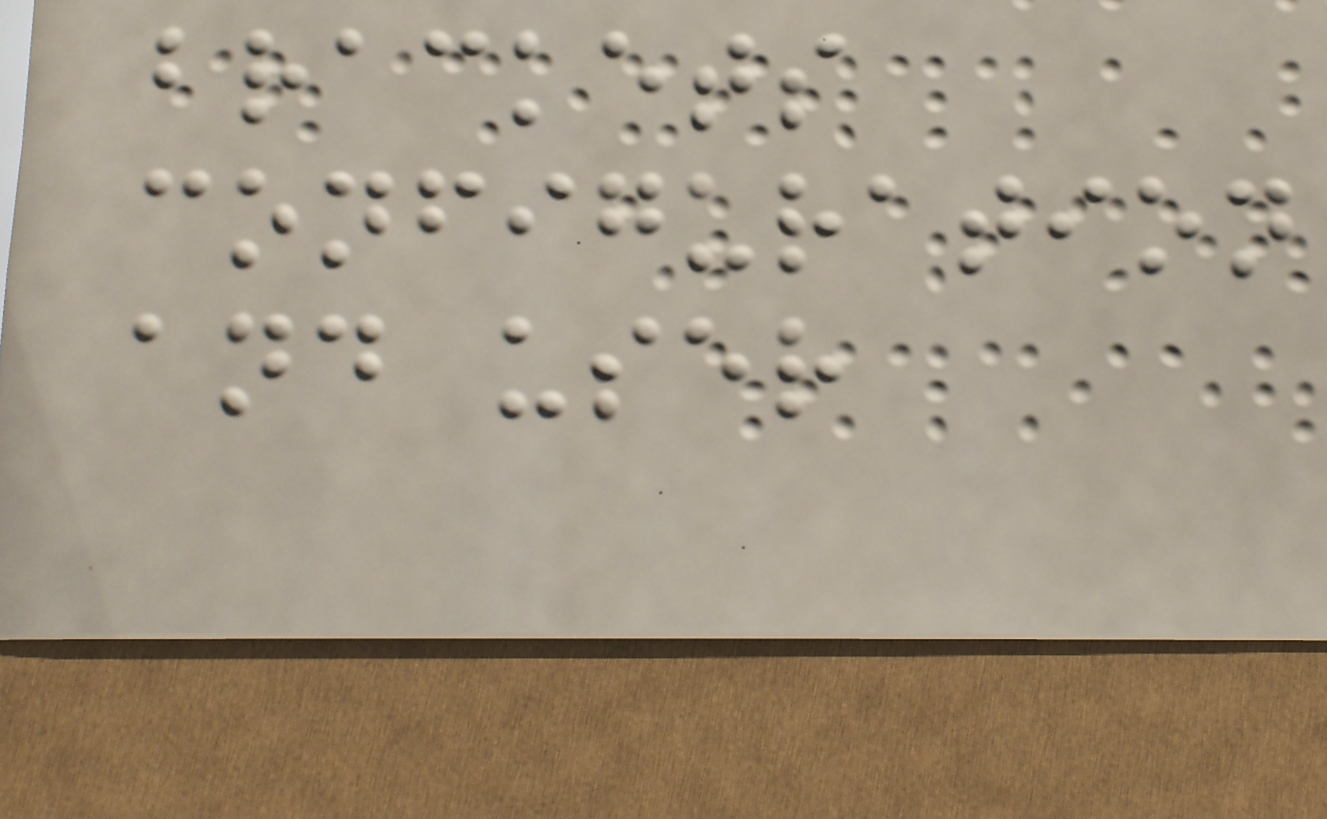brackets
configuration
and user
